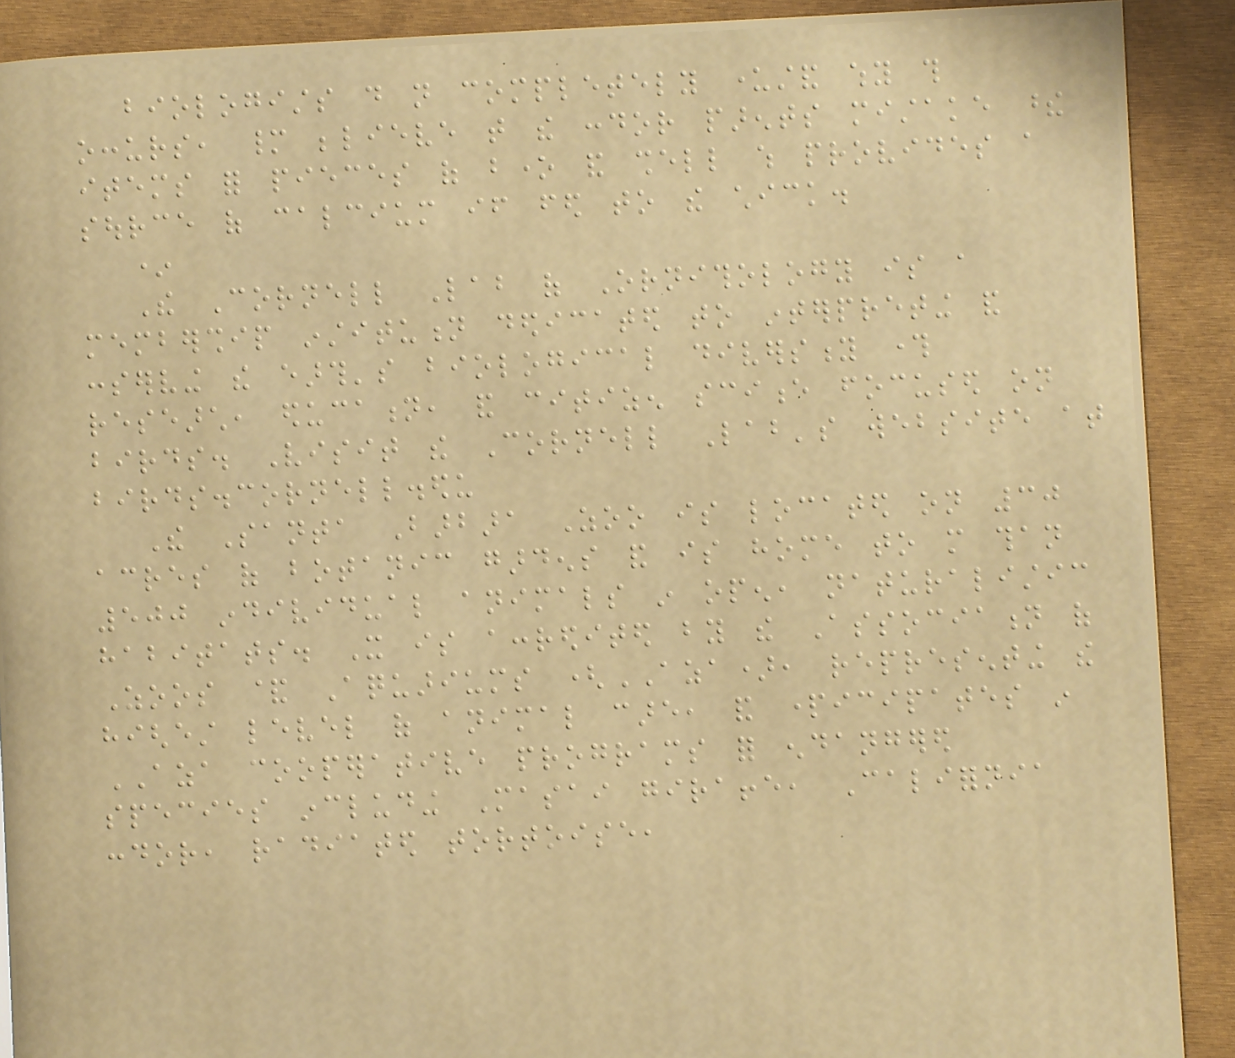biologists do not completely understand why this
occurs, many believe that the condor parents mistake these
items for pieces of bone and shell which provides a
source of calcium if fed to the chick.
*
The Cornell Lab of Ornithology is a
membership institution dedicated to interpreting and
conserving the earth's biological diversity through
research, education, and citizen science focused on
birds. Visit the Cornell Lab's website at
birds.cornell.edu
The Santa Barbara Zoo is located on 30
acres of botanic gardens and is home to more than
500 individual animals in open, naturalistic
habitats. It is accredited by the Association of
Zoos & Aquariums (AZA), representing the
highest level of animal care, and participates in
AZA cooperative programs for endangered
species including Masai giraffe, California
condor, radiated tortoise,
